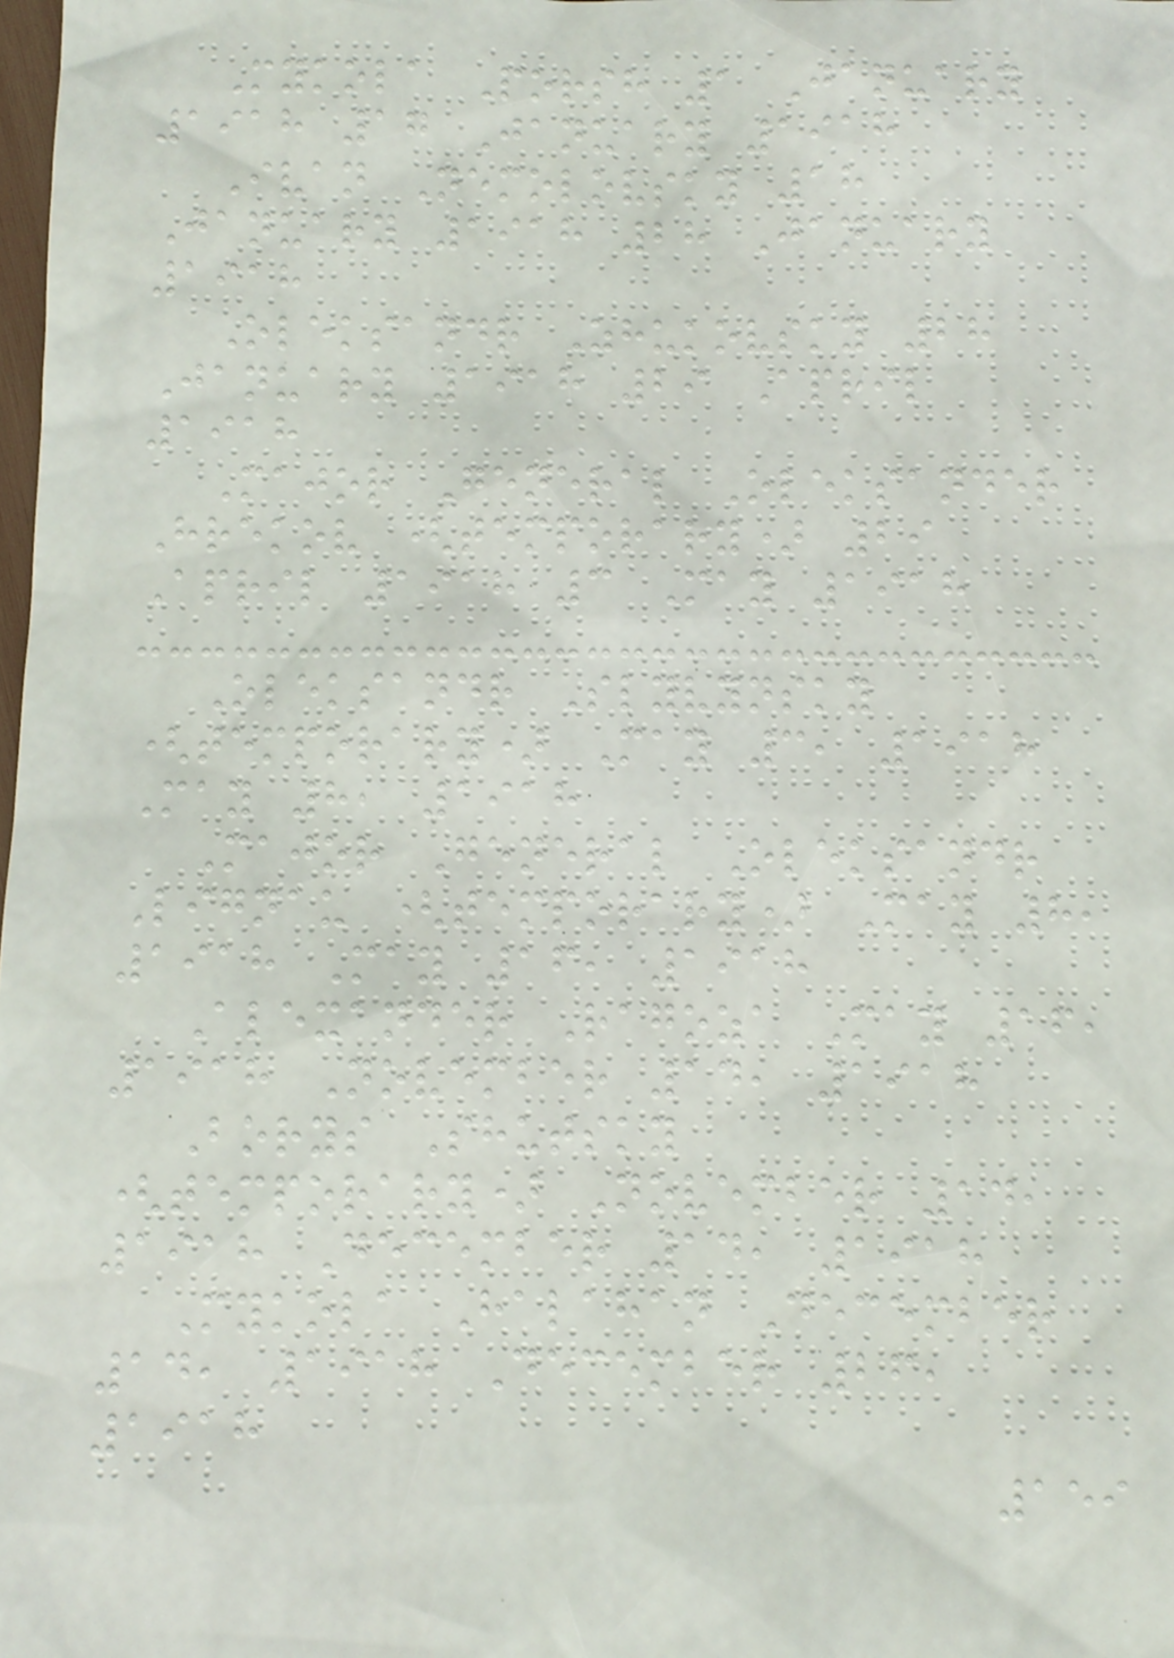Mykola Porsh 1 January
1918 17 January 1918
Ivan Nemolovsky 18
January 1918 28 January
1918
Oleksandr Zhukovsky 28
January 1918 29 April
1918
Major General Oleksander
Hrekov (temporary) 29
April 1918 3 May 1918
Oleksandr Slyvynsky
(temporary) May 3, 1918
May 8, 1918
Major General Oleksandr
Lignau (temporary) May 8,
1918 May 16, 1918
Alexander Ragoza May 16,
1918 November 14, 1918
Borys Shutsky
(temporary) November 14,
1918 December 14, 1918
Mykola Halahan December
14, 1918 December 26,
1918
159
